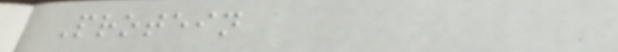Protein
